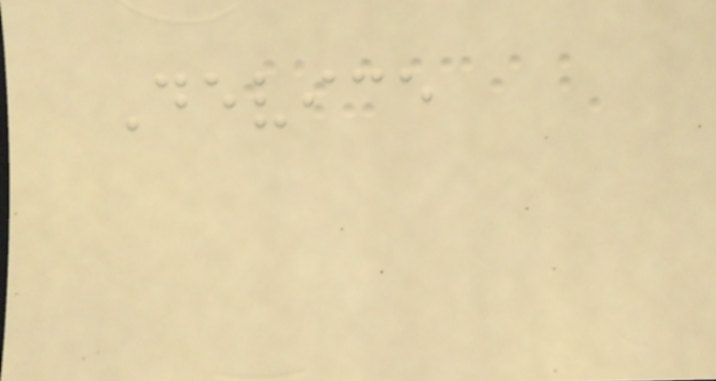Device
